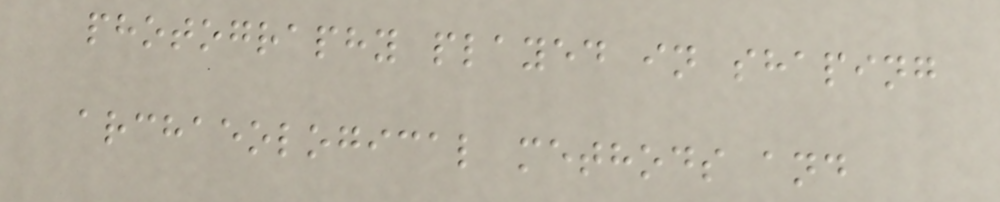photography played in shaping
archaeological methods and
